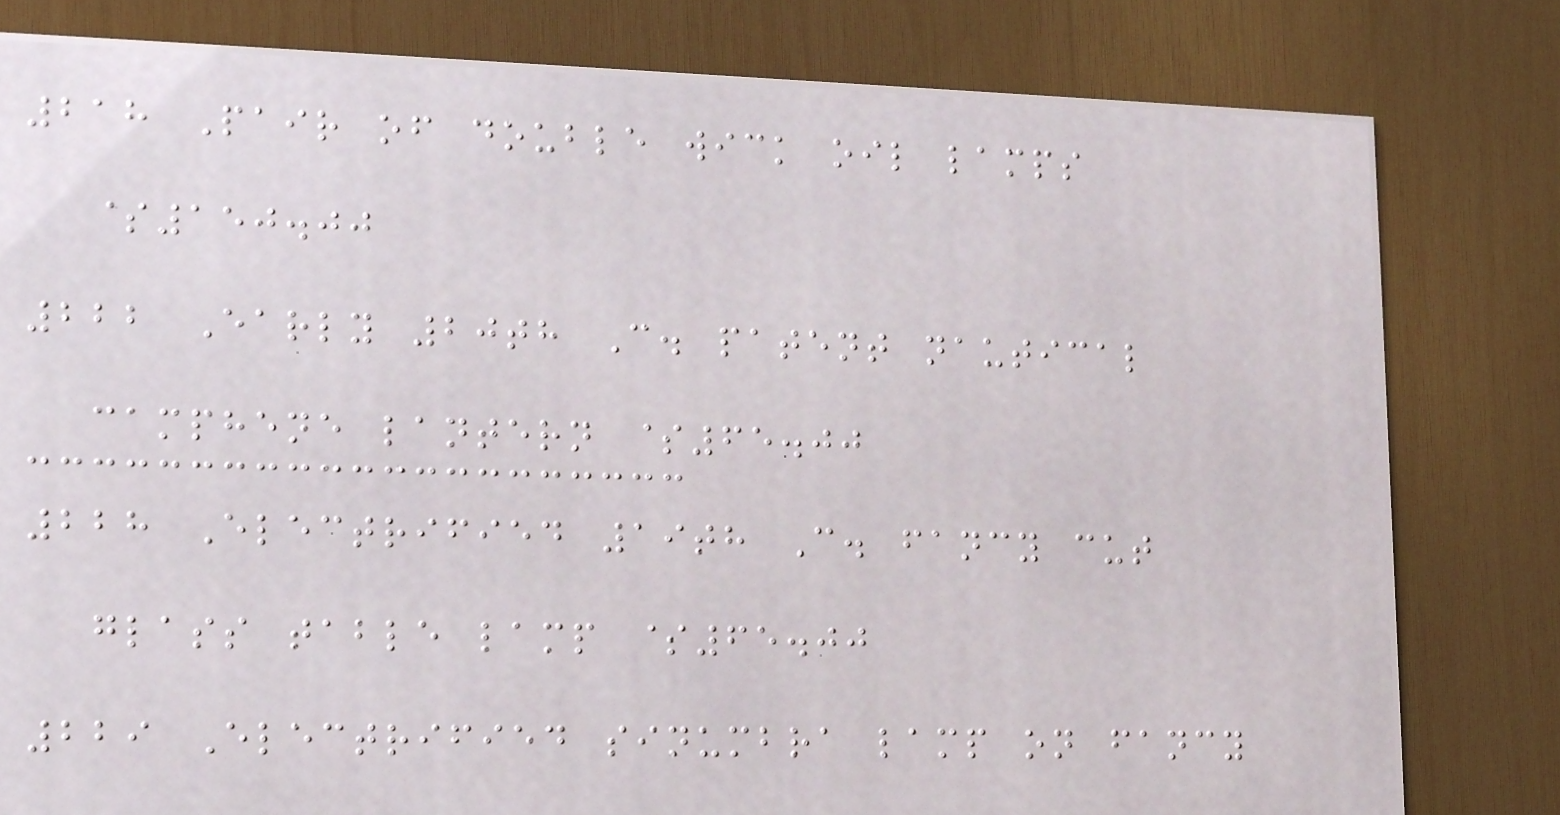218 Pair of double wick oil lamps
$150.00
222 Early 20th C. patent nautical
camphene lantern $65.00
228 Electrified 19th C. fancy cut
glass table lamp $65.00
229 Electrified sinumbra lamp on fancy
